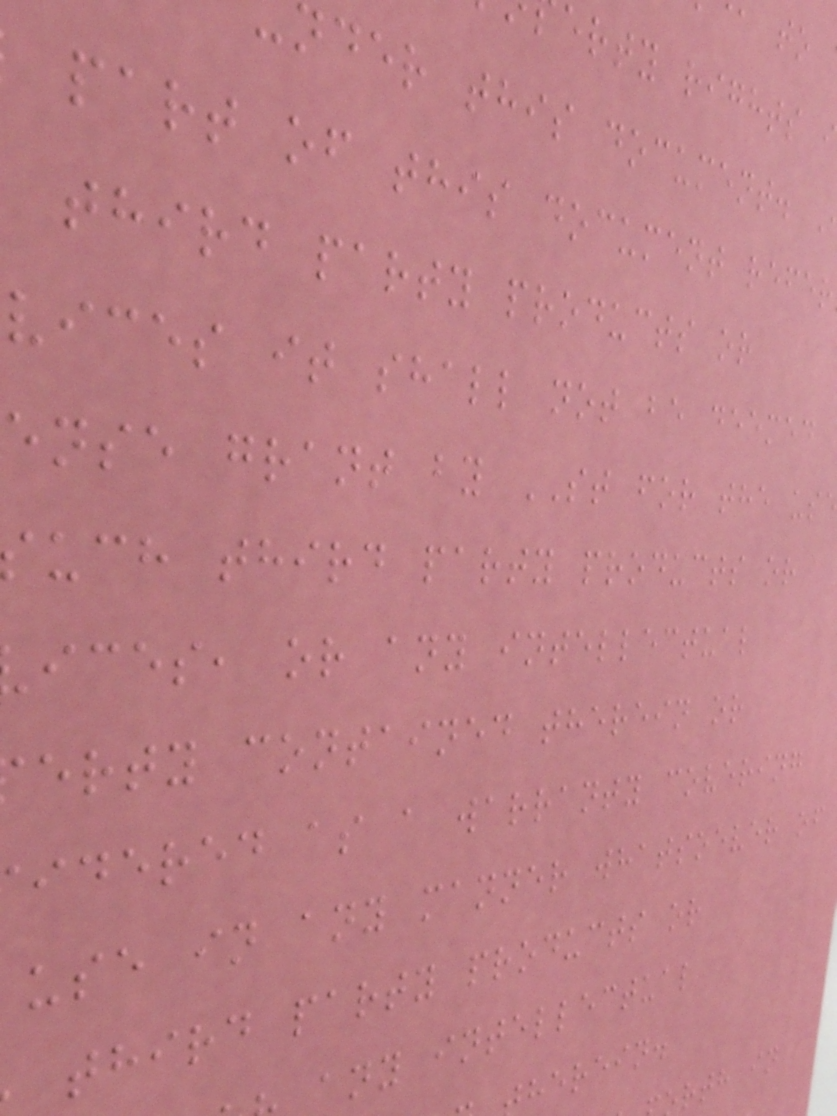erty rights
nder this document.
part of this document refer
third party products or
vices it shall not be deemed
ense grant by ST for the us
uch third party products or
ices, or any intellectual
erty contained therein or
idered as a warranty covering
use in any manner whatsoever of
third party products or
any intellectual
herein.
